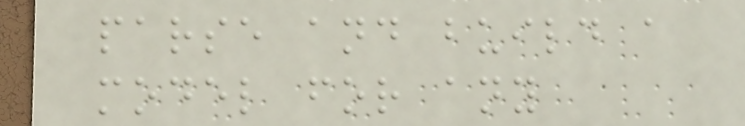parse and build a
model for any
